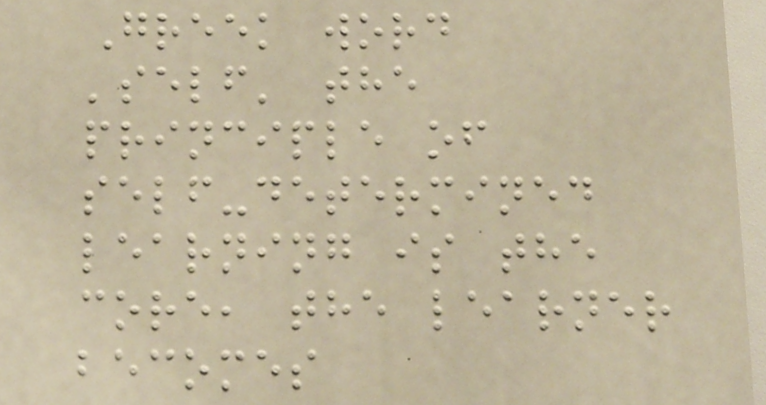Greek word
'self' the
principle of
self-determined
learning is the
core, the learner
becomes
